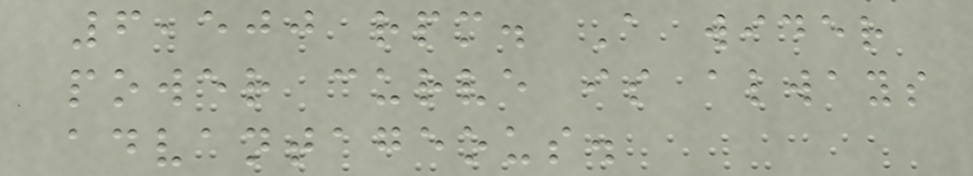6,500 rpm. A wider
power curve is always
advantageous.
